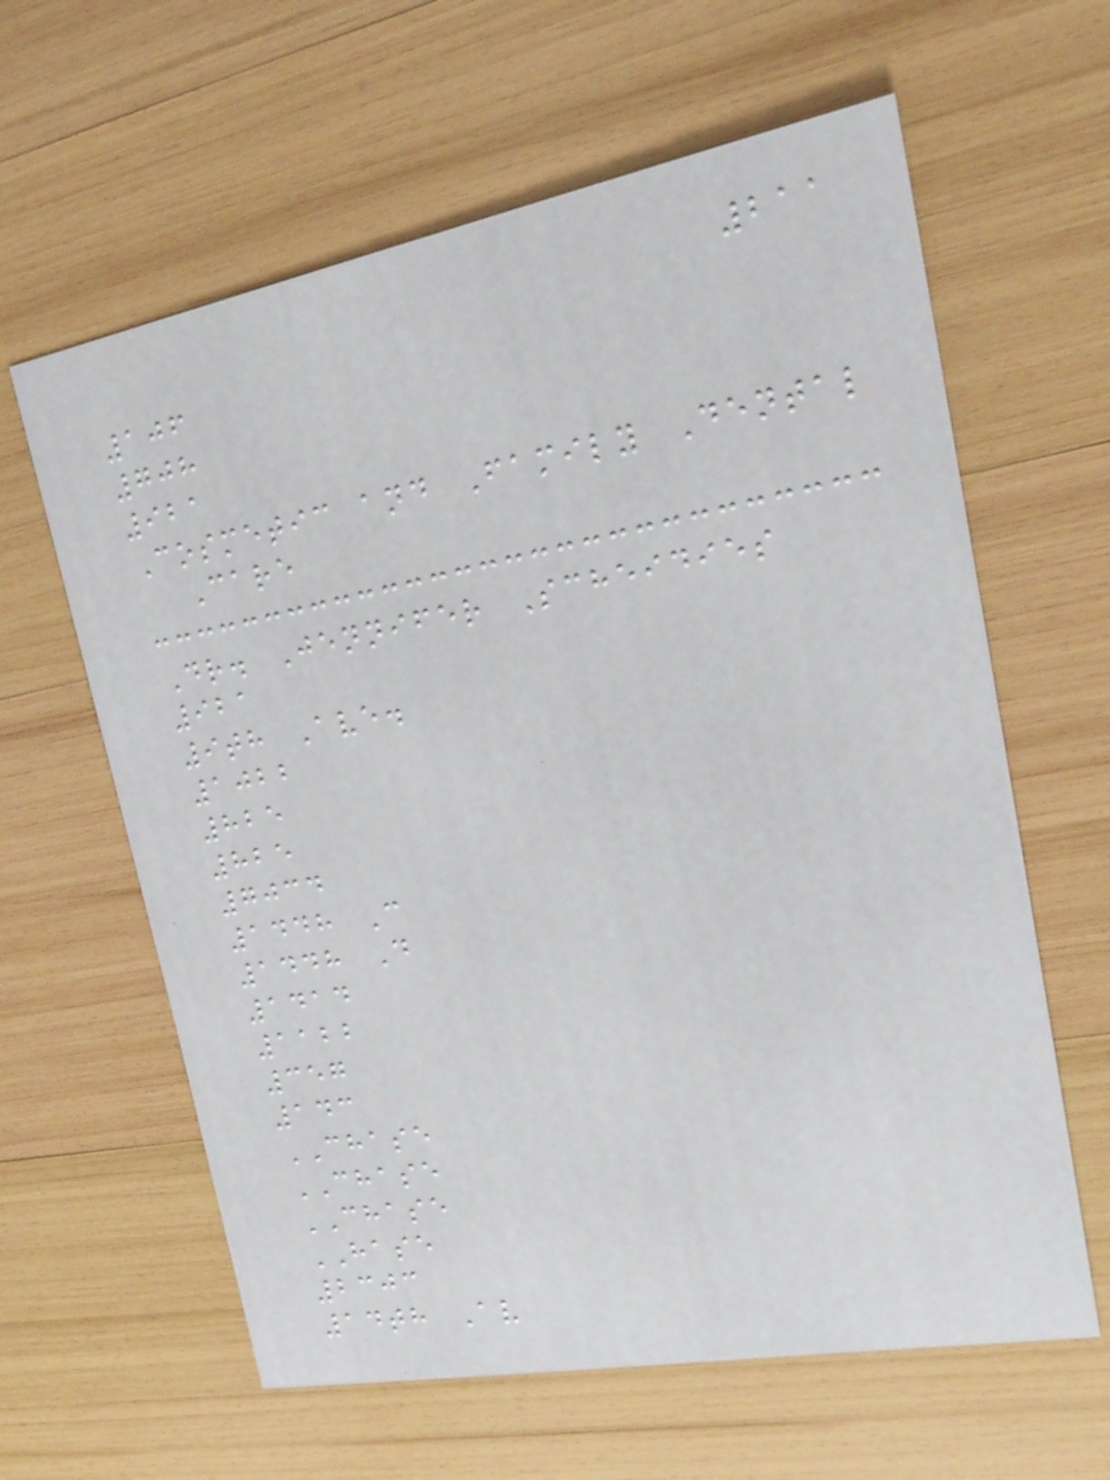211
106
708
921
Cosmetic and Family Dental
Care
Dr. Jennifer Scheidies
921
9th Ave.
1022
825
825
7034
1448 C
1448 D
1414
1122
357
143
CHASE
CHASE
CHASE
HASE
2303
14th Av
